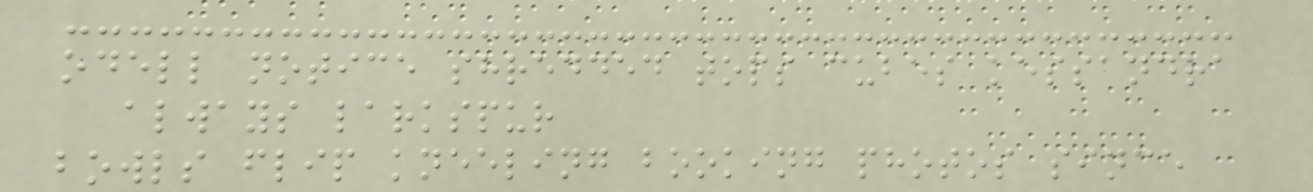odell notice shredded tops cubes kessandra
always larkspur
bowls flip kneeling booking photos since
